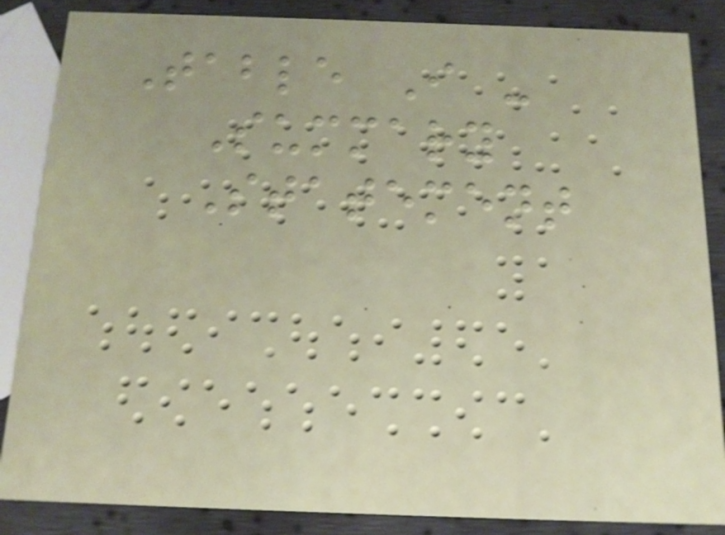Table I -
Summary
Statement
